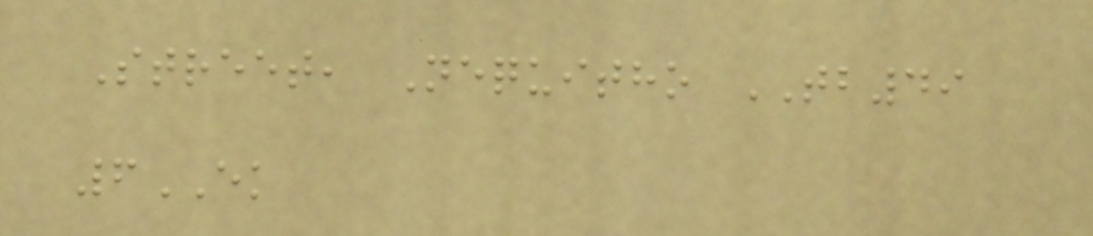Street, Nequitho TB49
6EK
